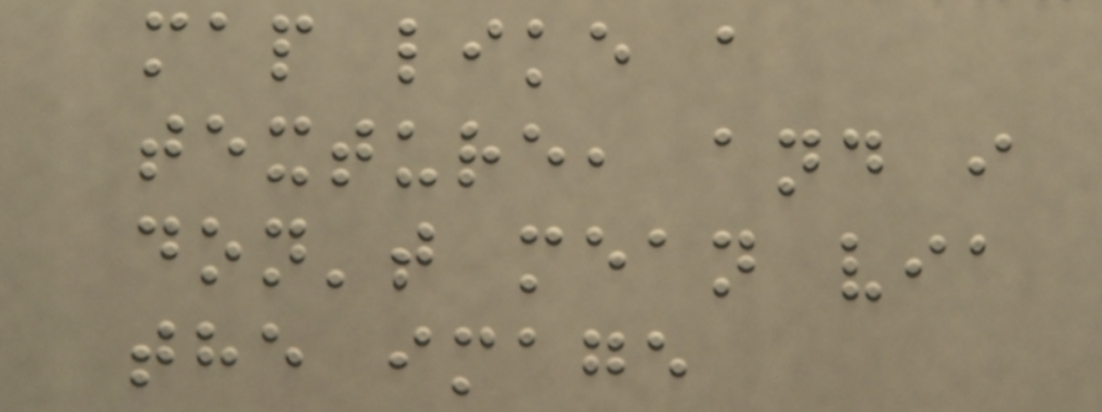map like a
texture, and i
don't mean via
the image
